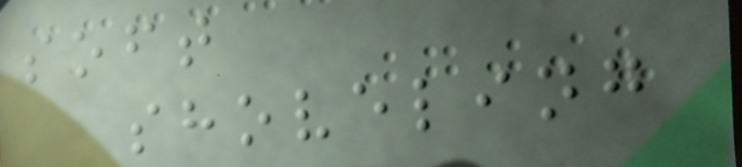soft
shoveling
